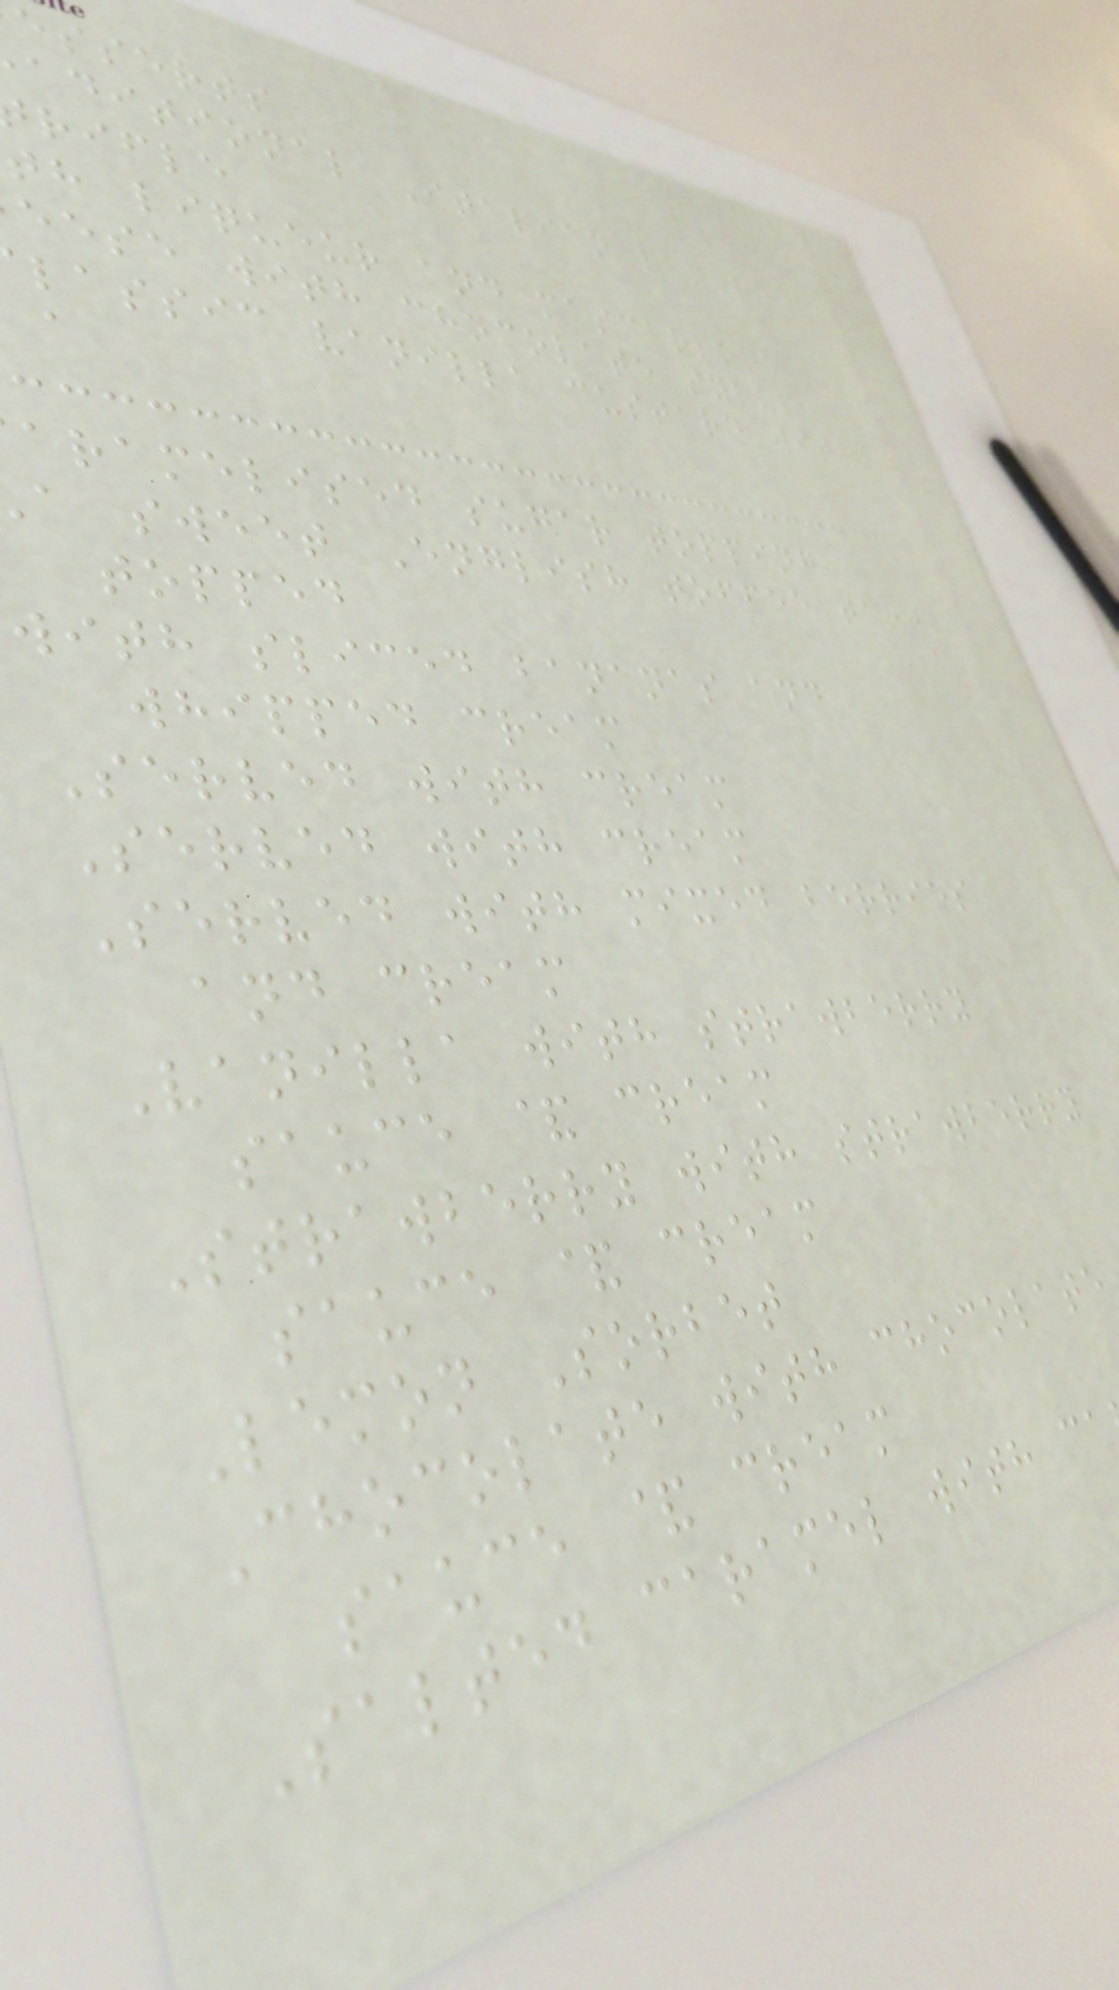esserts
aditional Italian layered
rifle
th liqueur and mascarpone
eese with chocolate syrup
lassic vanilla custard with
a
aramelised sugar topping
a sweet English toffee tart
topped
with sliced bananas and
whipped cream
Served with cream
Served with cream
Served with mixed berries
and cream
Vanilla with strawberry
sauce & cream
Strawberry with strawberry
sauce & cream
Lemon Sorbet
Chocolate with chocolate
sauce & cream
Salted caramel with ca
